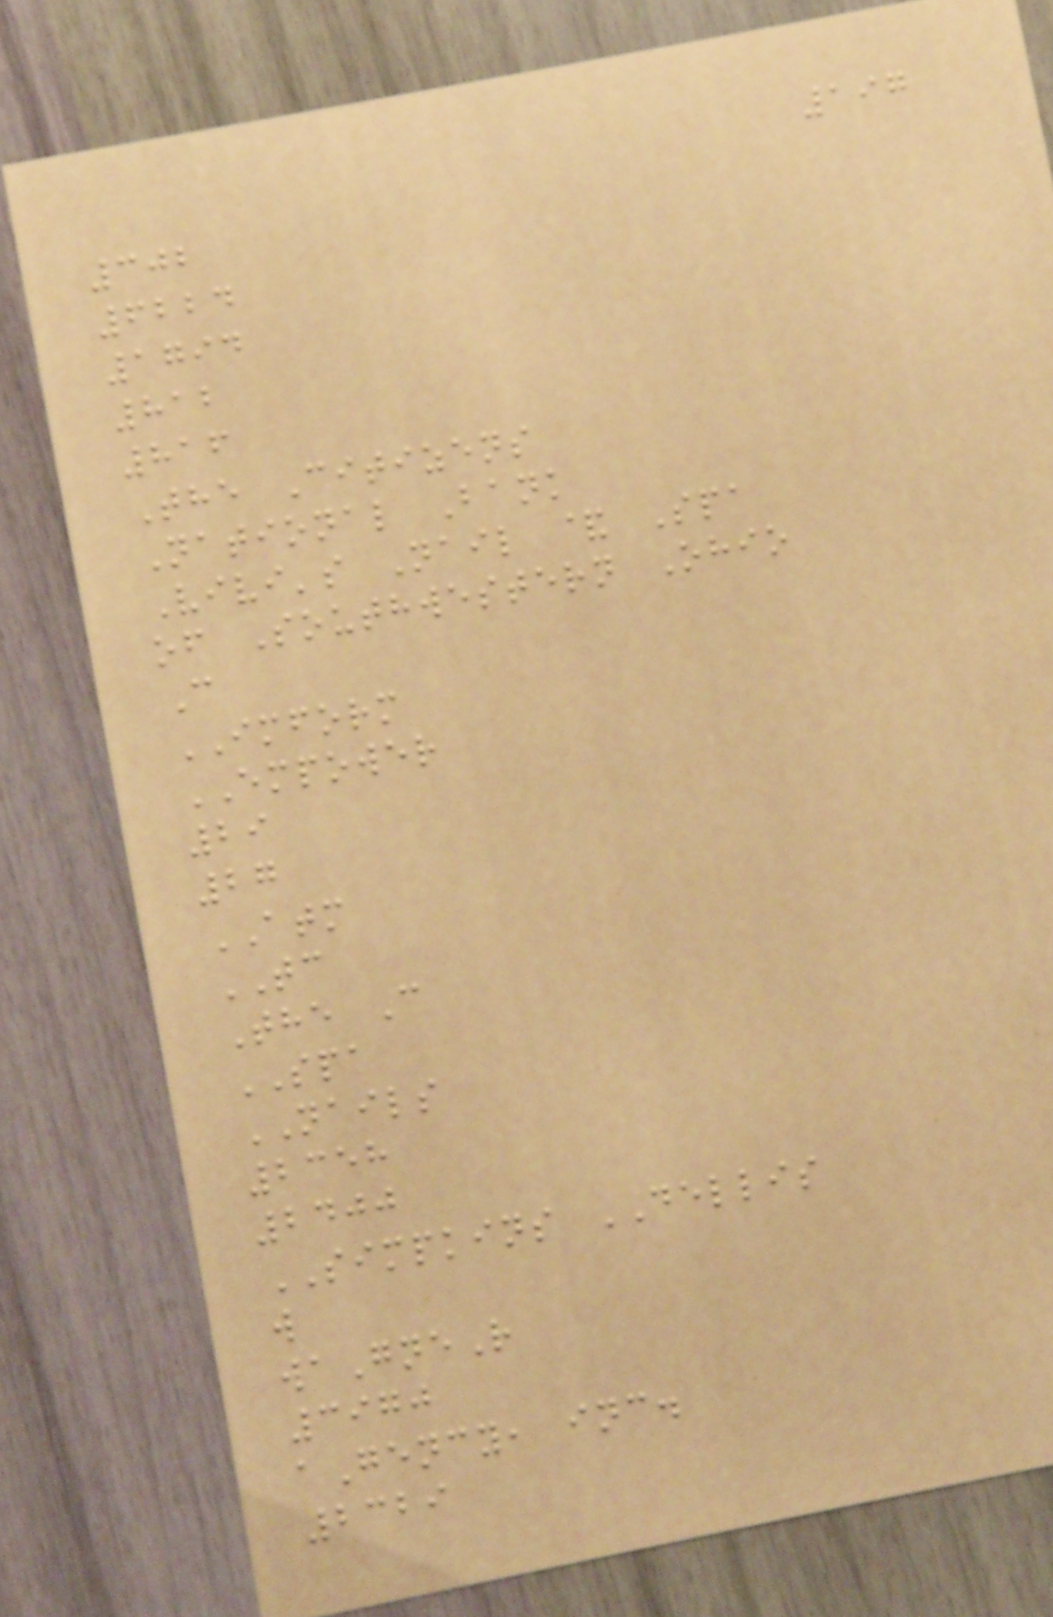197
302
6224
1794
812
816
The Citizens
National Bank
Vivi's Nail & Spa
of Southwestern Ohio
C
IMFORM
EMPOWER
29
27
ATM
TC
The C
SPA
NAILS
2358
2400
SIMPKINS DELLIS
w
waGneR
3970
aGency, inc.
2329
